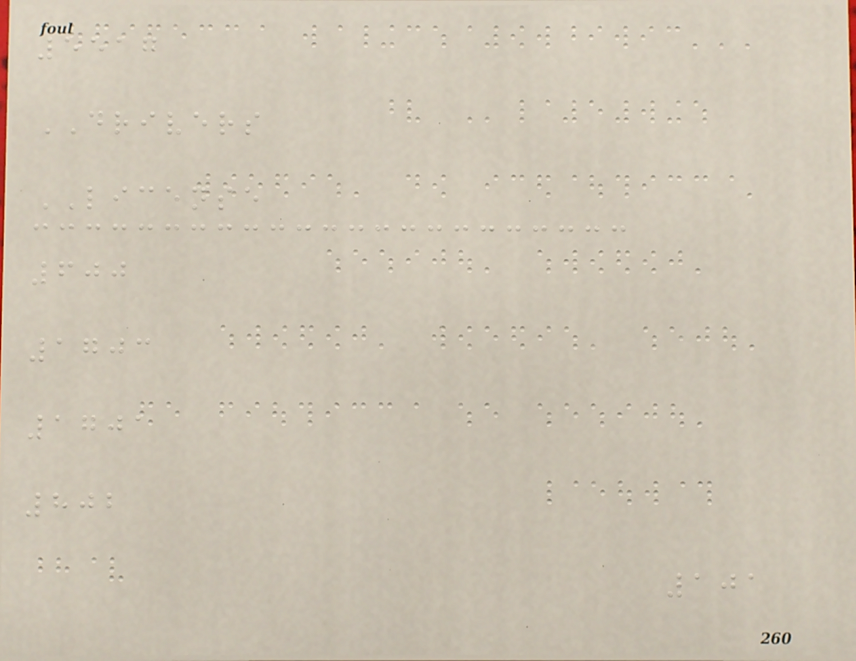5517
DRIVERS
LICENSE
600
1703
1701
802
101
